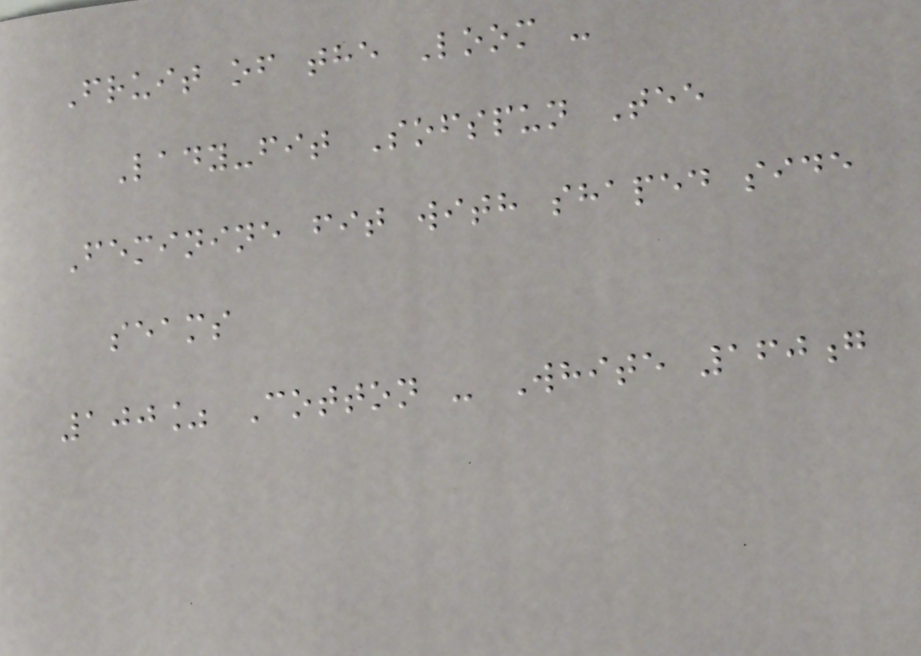Fruit of the Loom -
Lady-fit Sofspun Tee
Feminine fit with shaped side
seams
100% Cotton - White 160g
